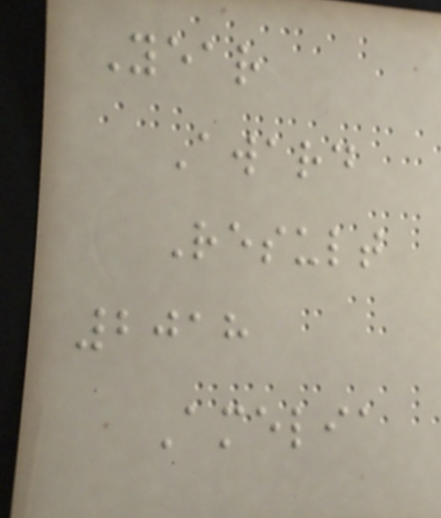Year
Award
Result
2018
Amelia
